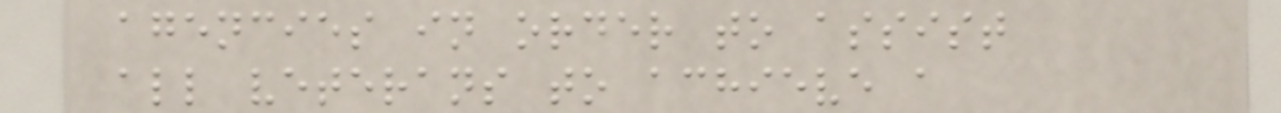agencies in order to assist
all veterans to achieve a
